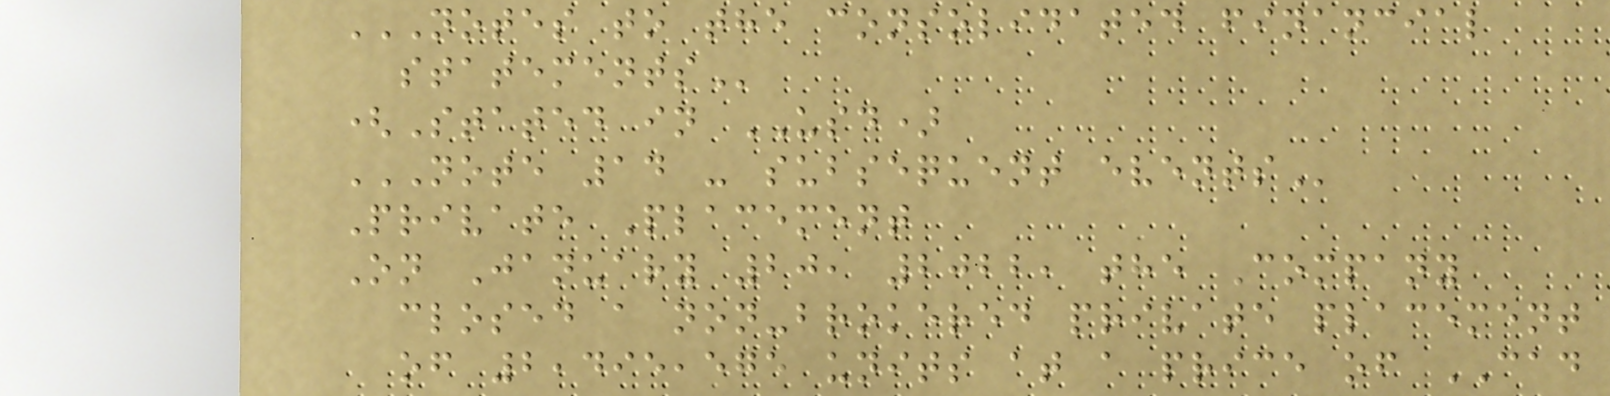NOTES TO THE CONSOLIDATED FINANCIAL
STATEMENTS
(Stated in USD)
NOTE 14 - SUBSEQUENT EVENTS
Private Placement
On January 20, 2022, the Company
closed a non-brokered private placement
of 2,495,575 units at a price of CAD
